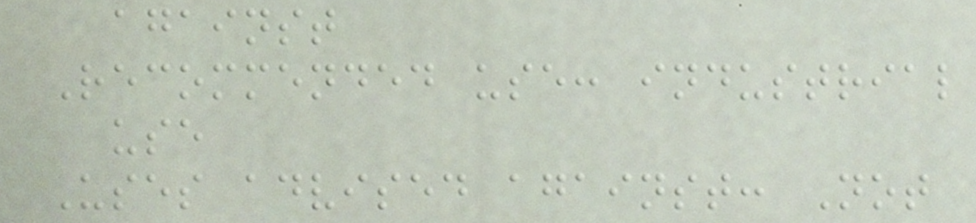against
Recommended use: industrial
use
Uses advised against: Not
